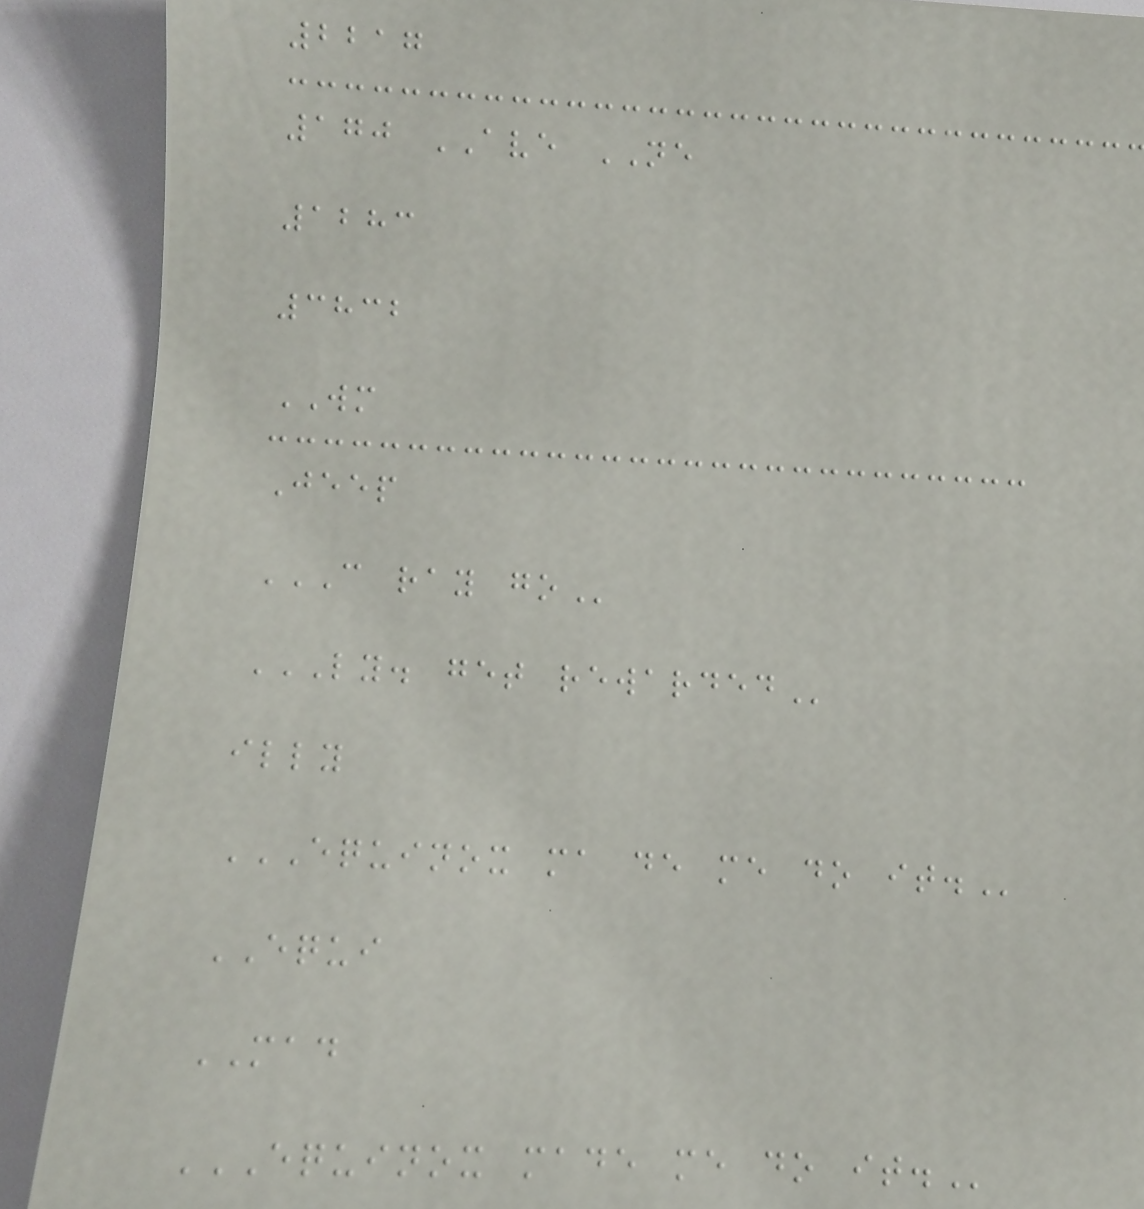2217
170 AVE NE
1283
3832
WM
Jeep
C RAY GO
LY. GET REWARDED
illy
EQUINOX MA DE ME DO IT.
EQUI
MAD
EQUINOX MADE ME DO IT.
